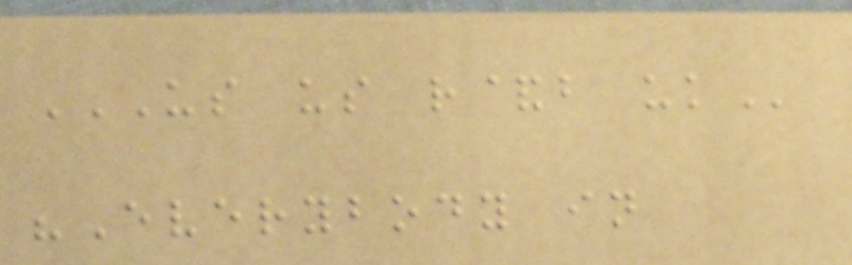US US R&B UK
"Everybody in
